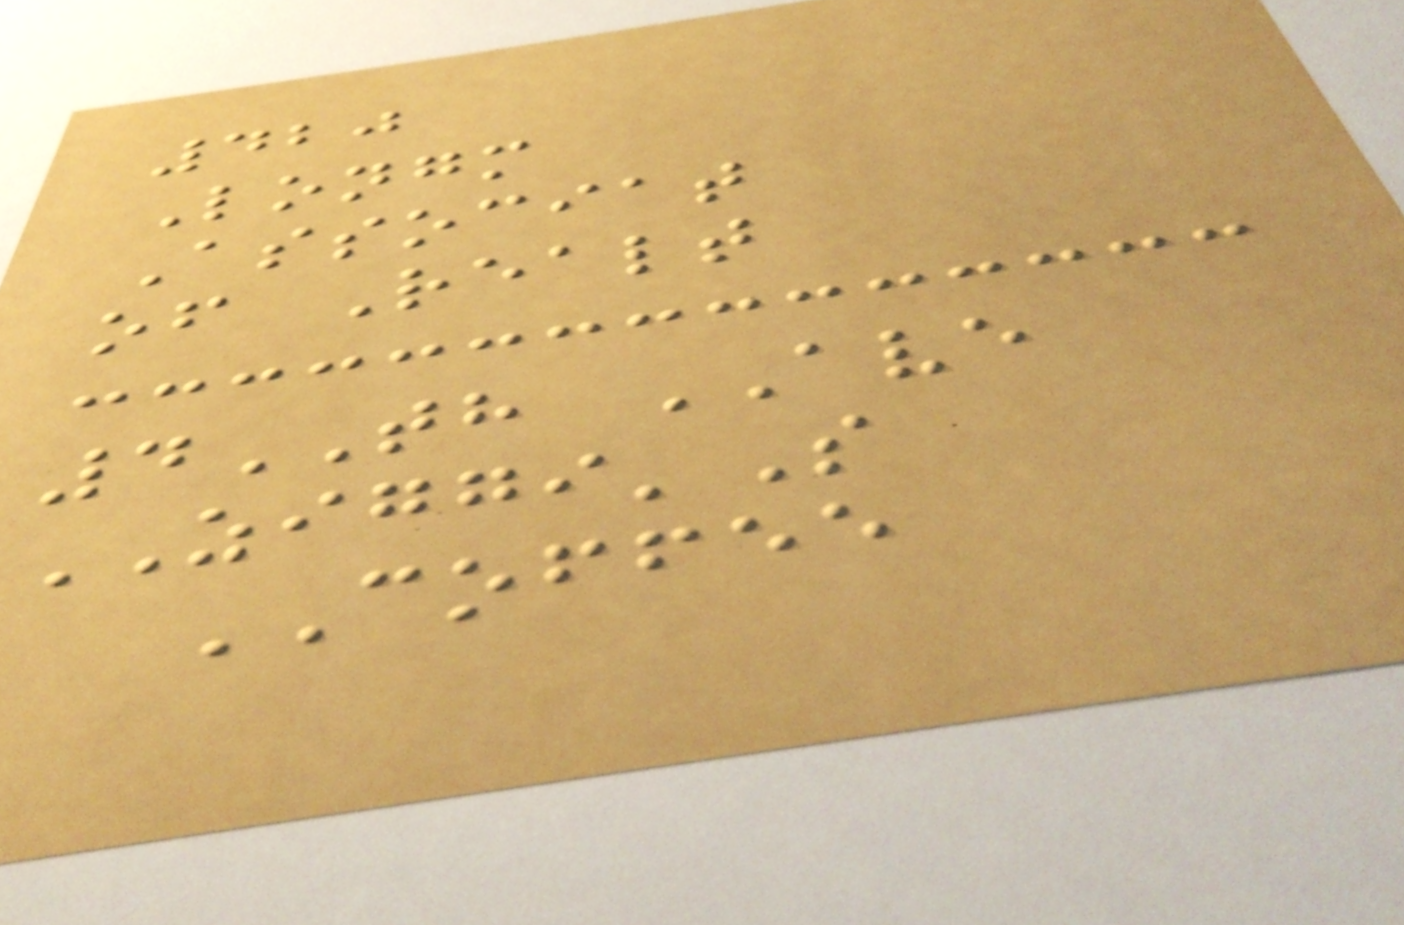420
Longm
Associat
of Realt
4TH AVE
ZIGGI'S
COFFEE
